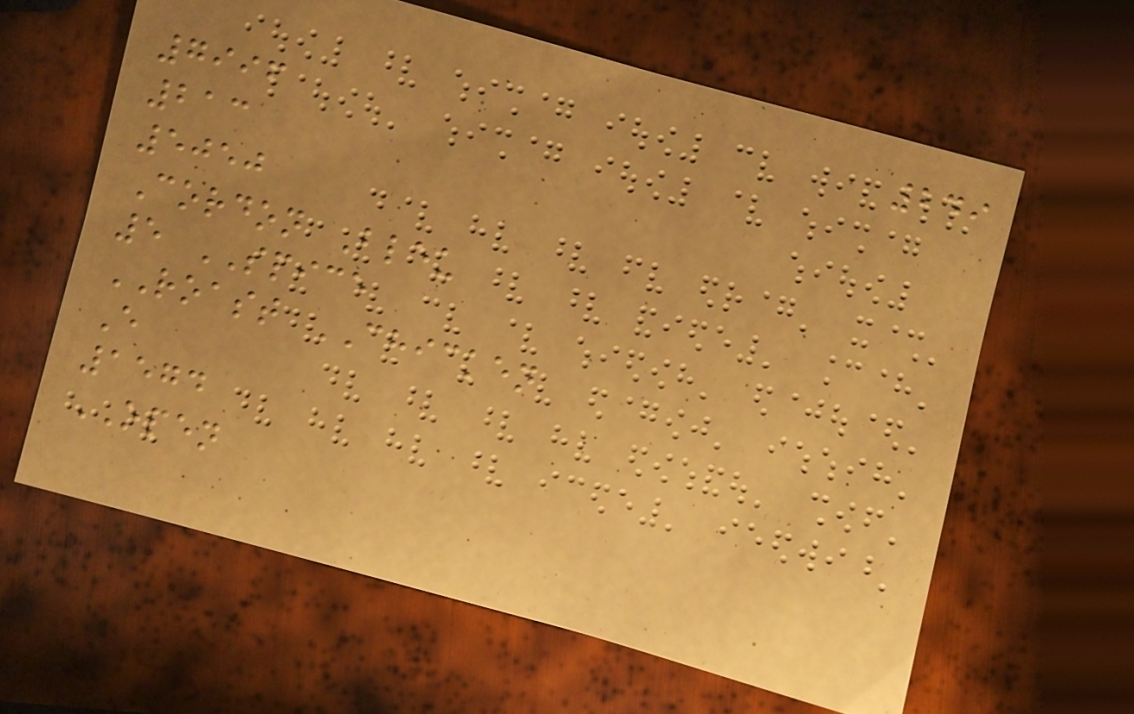249
7996
213
5050
Cordon Bleu
5 SPICE
ROAST CHICKEN
E
1574
OPEN
